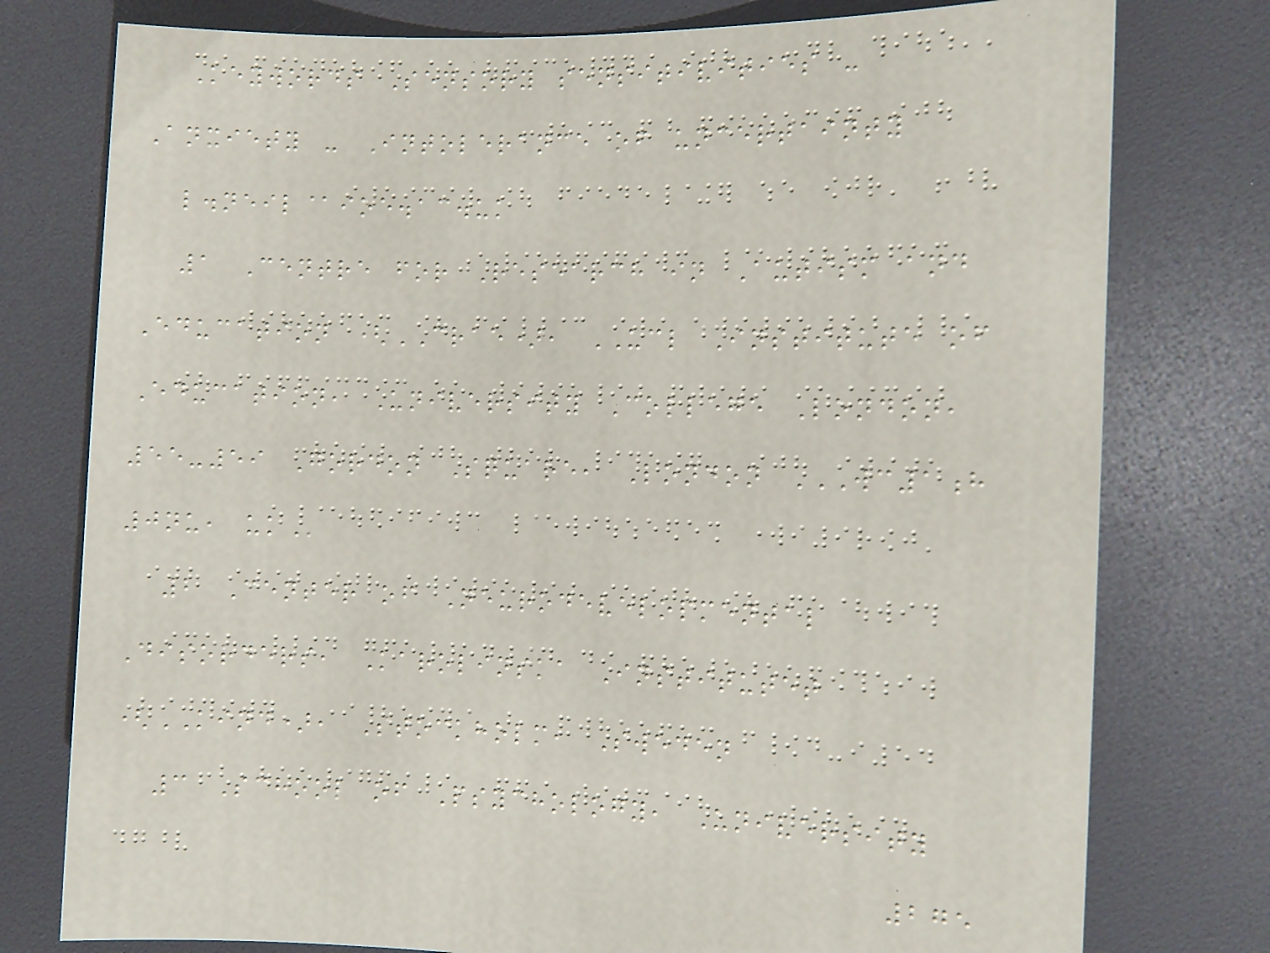Keywords Sensory sensitivities -
Anxiety - Intolerance of uncertainty
l.neil@ioe.ac.uk
1 Centre for Research in Autism and
Education (CRAE), UCL Institute of
Education, University College London,
55-59 Gordon Square, London WC1H
0NU, UK
2 Center of Neurodevelopmental
Disorders, Karolinska Institutet
(KIND), Stockholm, Sweden
3 School of Psychology, University
275
